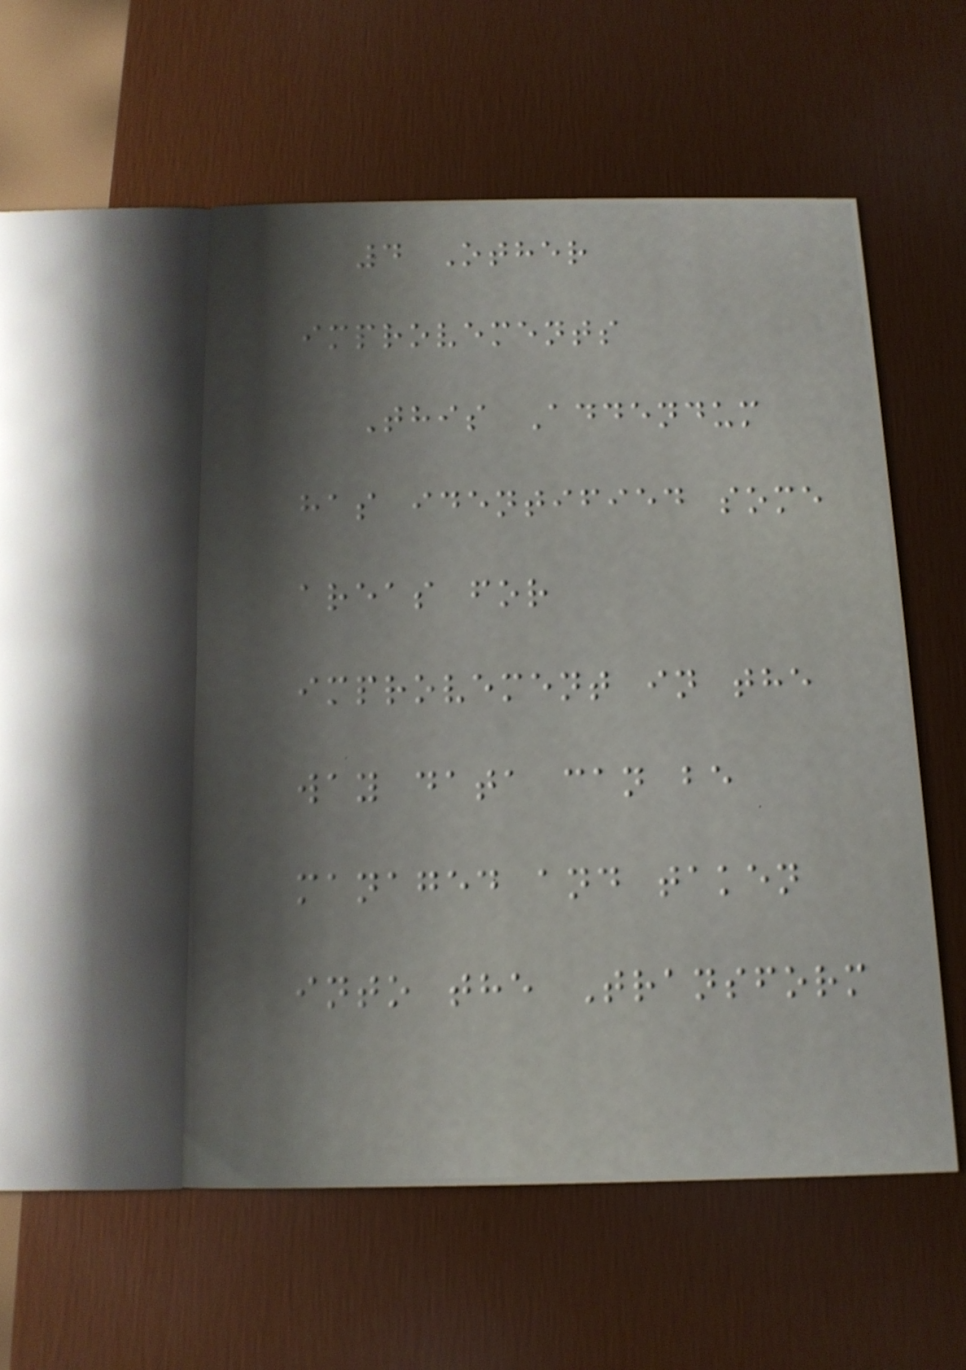4 Other
improvements
This Addendum
has identified some
areas for
improvement in the
way data can be
managed and taken
into the Transform
